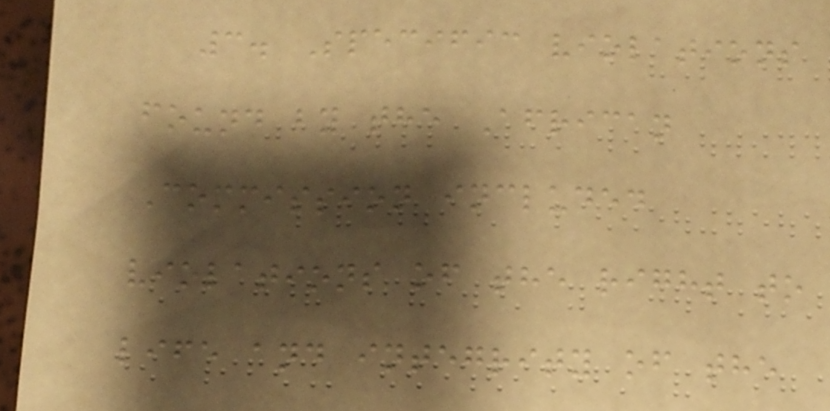3. Specific violations
found by the African
Commission included
violations of the right to
life and integrity of the
